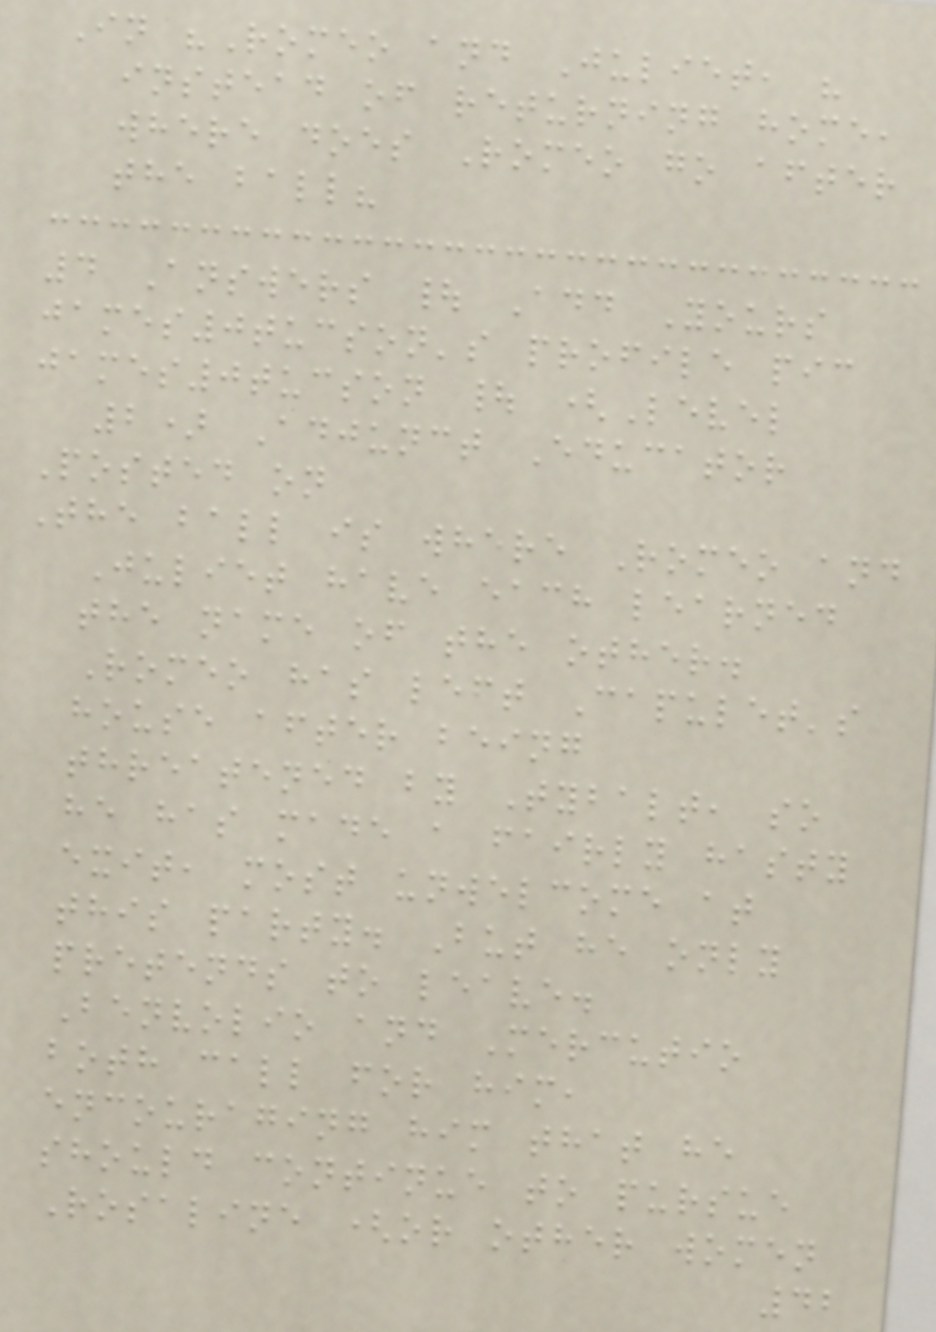In "Romeo and Juliet, "
instead of returning home,
where does Romeo go after
the ball?
4 Answers | Add Yours
james0tucson's profile pic
james0tucson | (Level
2) Adjunct Educator
Posted on
The ball is where Romeo and
Juliet have each learned
the name of the other.
Romeo has left Capulet's
house after being
threatened by Tybalt, so
he has made a fairly hasty
exit, most unwelcome at
this party. But he only
pretends to leave.
Benvolio and Mercutio
both call for him,
encouraging him that he
should continue to pursue
Rosaline (or other women
42
